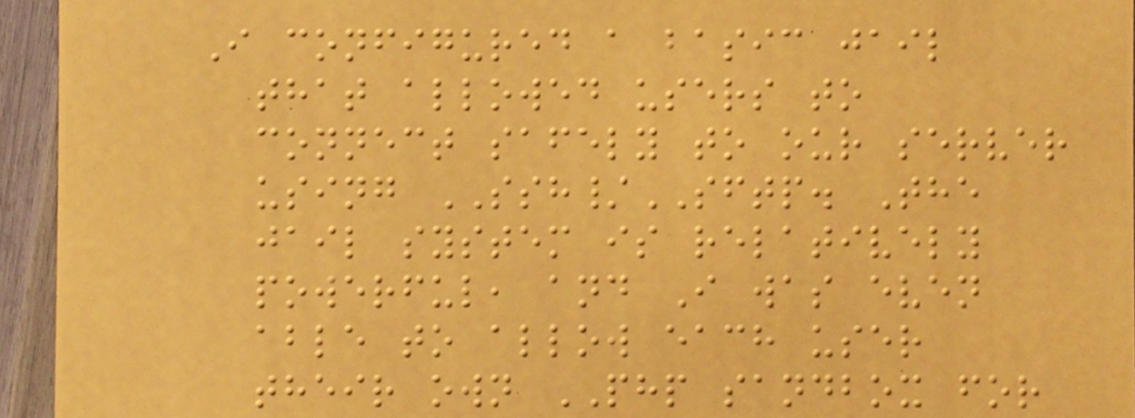I configured a basic jail
that allowed users to
connect safely to our server
using SSH/SFTP. The
jail system is relatively
powerful, and I was even
able to allow each user
their own PHP sandbox for
